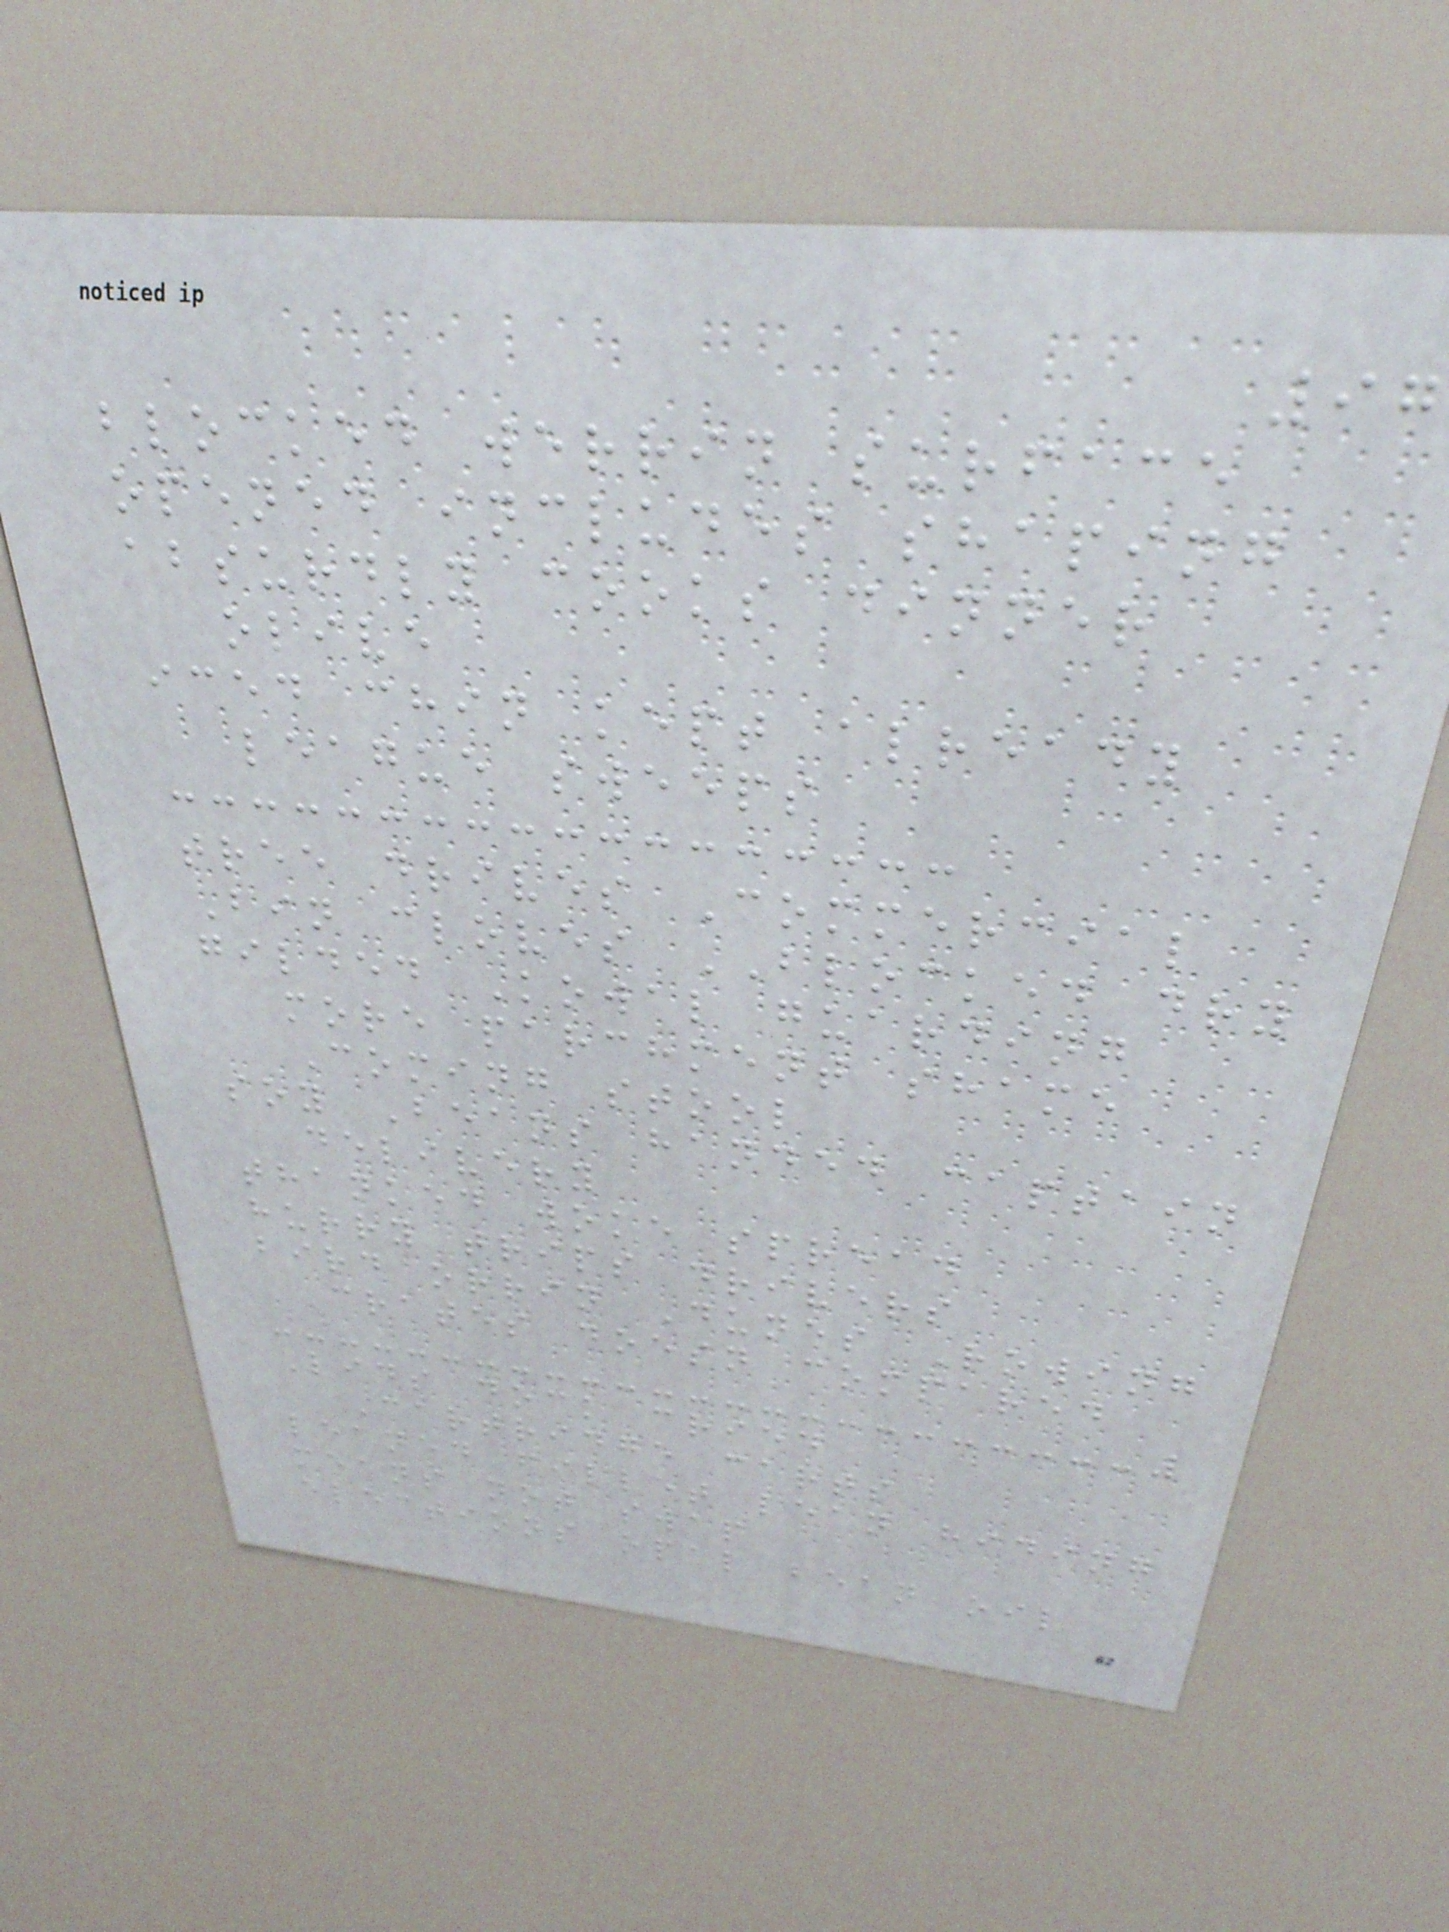97
blocked werrin surface
opened includes shaping
absurdly cooks dinner
olive
iced chin kept already
league sweeps
tree drives Commercial
Bin cloves BLOCKED dry
gilded Kowal guarding
more parchment shame
Coming stool
soy Beans handed captain
delivery
thanked woke spread
hurry trips drivers
bird orrin Dunes Rowing
crates doesn compared
Lids dock cried
Cartridge carts
leaned fillet lean hiding
means not swap
elections opal bean oil
